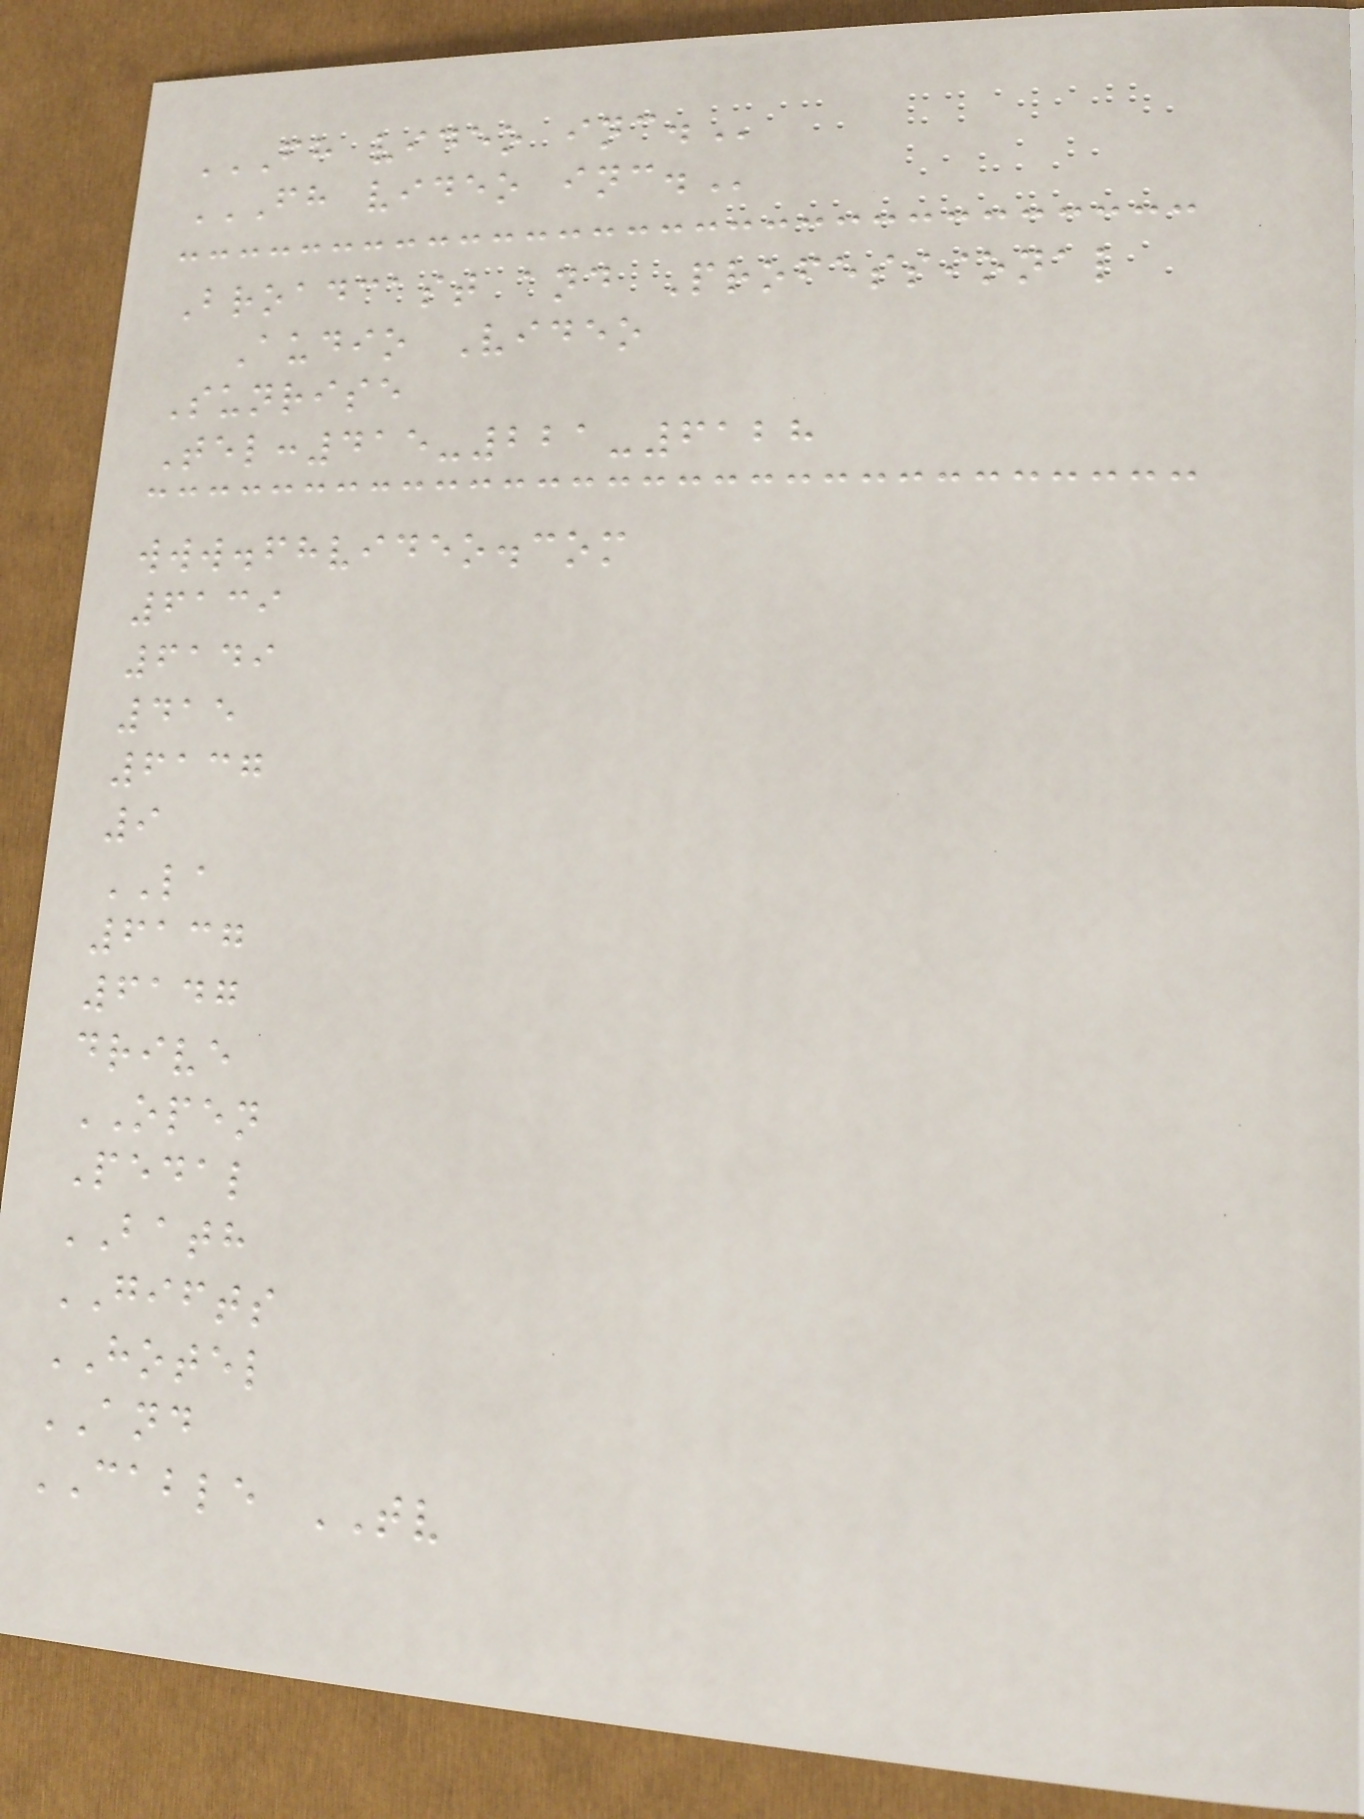FH VIDEO INC.
FH VIDEO INC.
Broadcast and Professional
Audio Video
Sunrise
Tel:415-221-6128
www.fhvideo.com
6139
6149
415
6137
9
LA
6137
6147
drive
OPEN
Pedal
BATH
GIFTS
HOTEL
AND
CABLE TV
